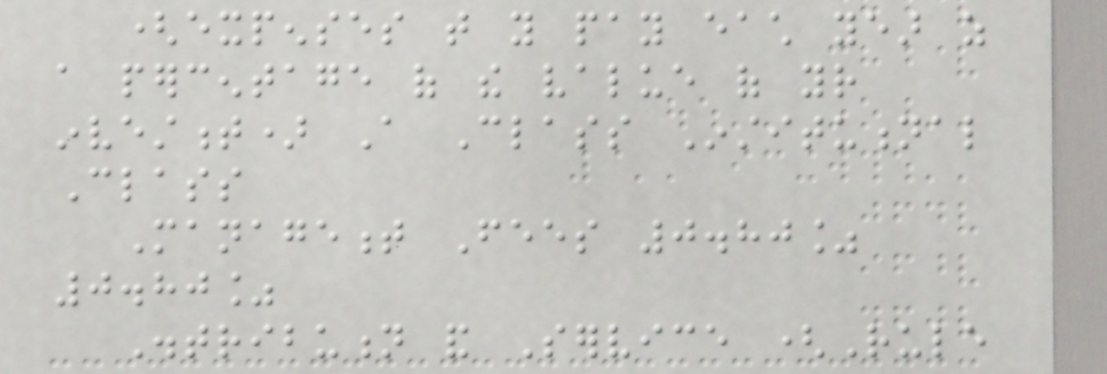(expenses that you pay each year as
a percentage of the value of your
investment) A Class Institutional
Class
Management Fees 0.80%
0.80%
Distribution and Service (Rule
